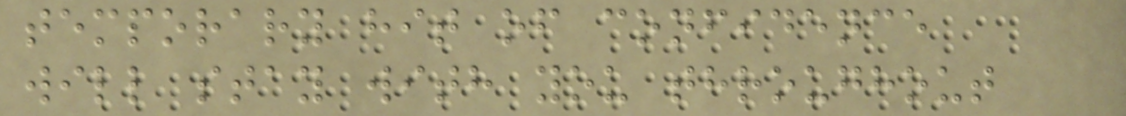temporary hit of confidence
will stay with you throughout
